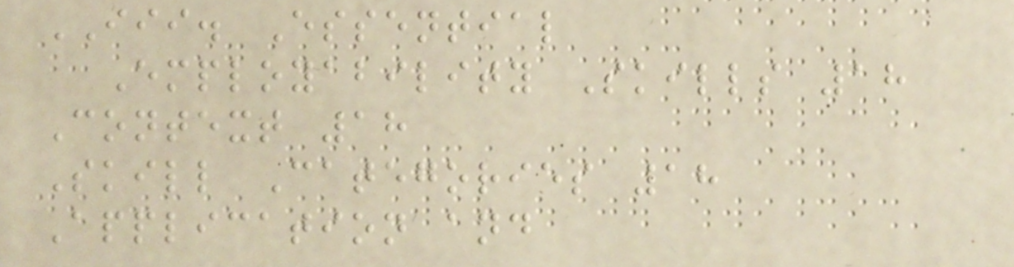III. Essential
Employability Skills 18
Context 18
Skill Categories 18
Application and
